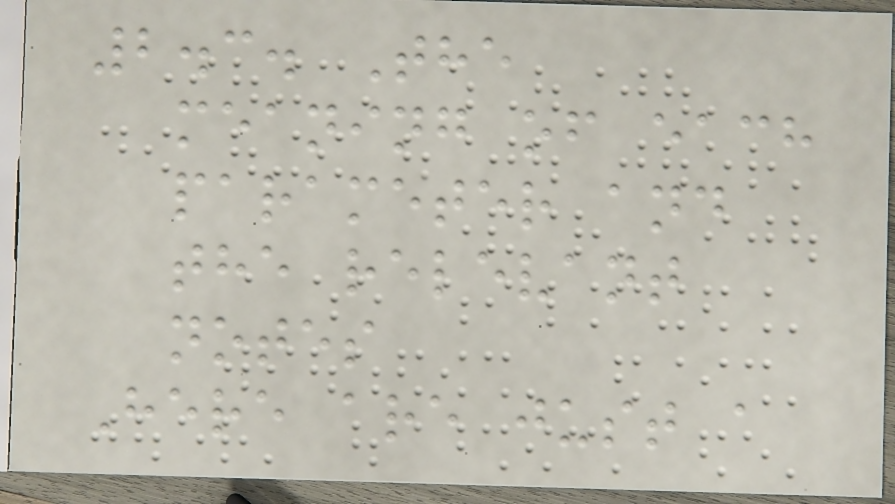2.3. The
meaning of each
parameter and
the relevant
notes
Here are just a
